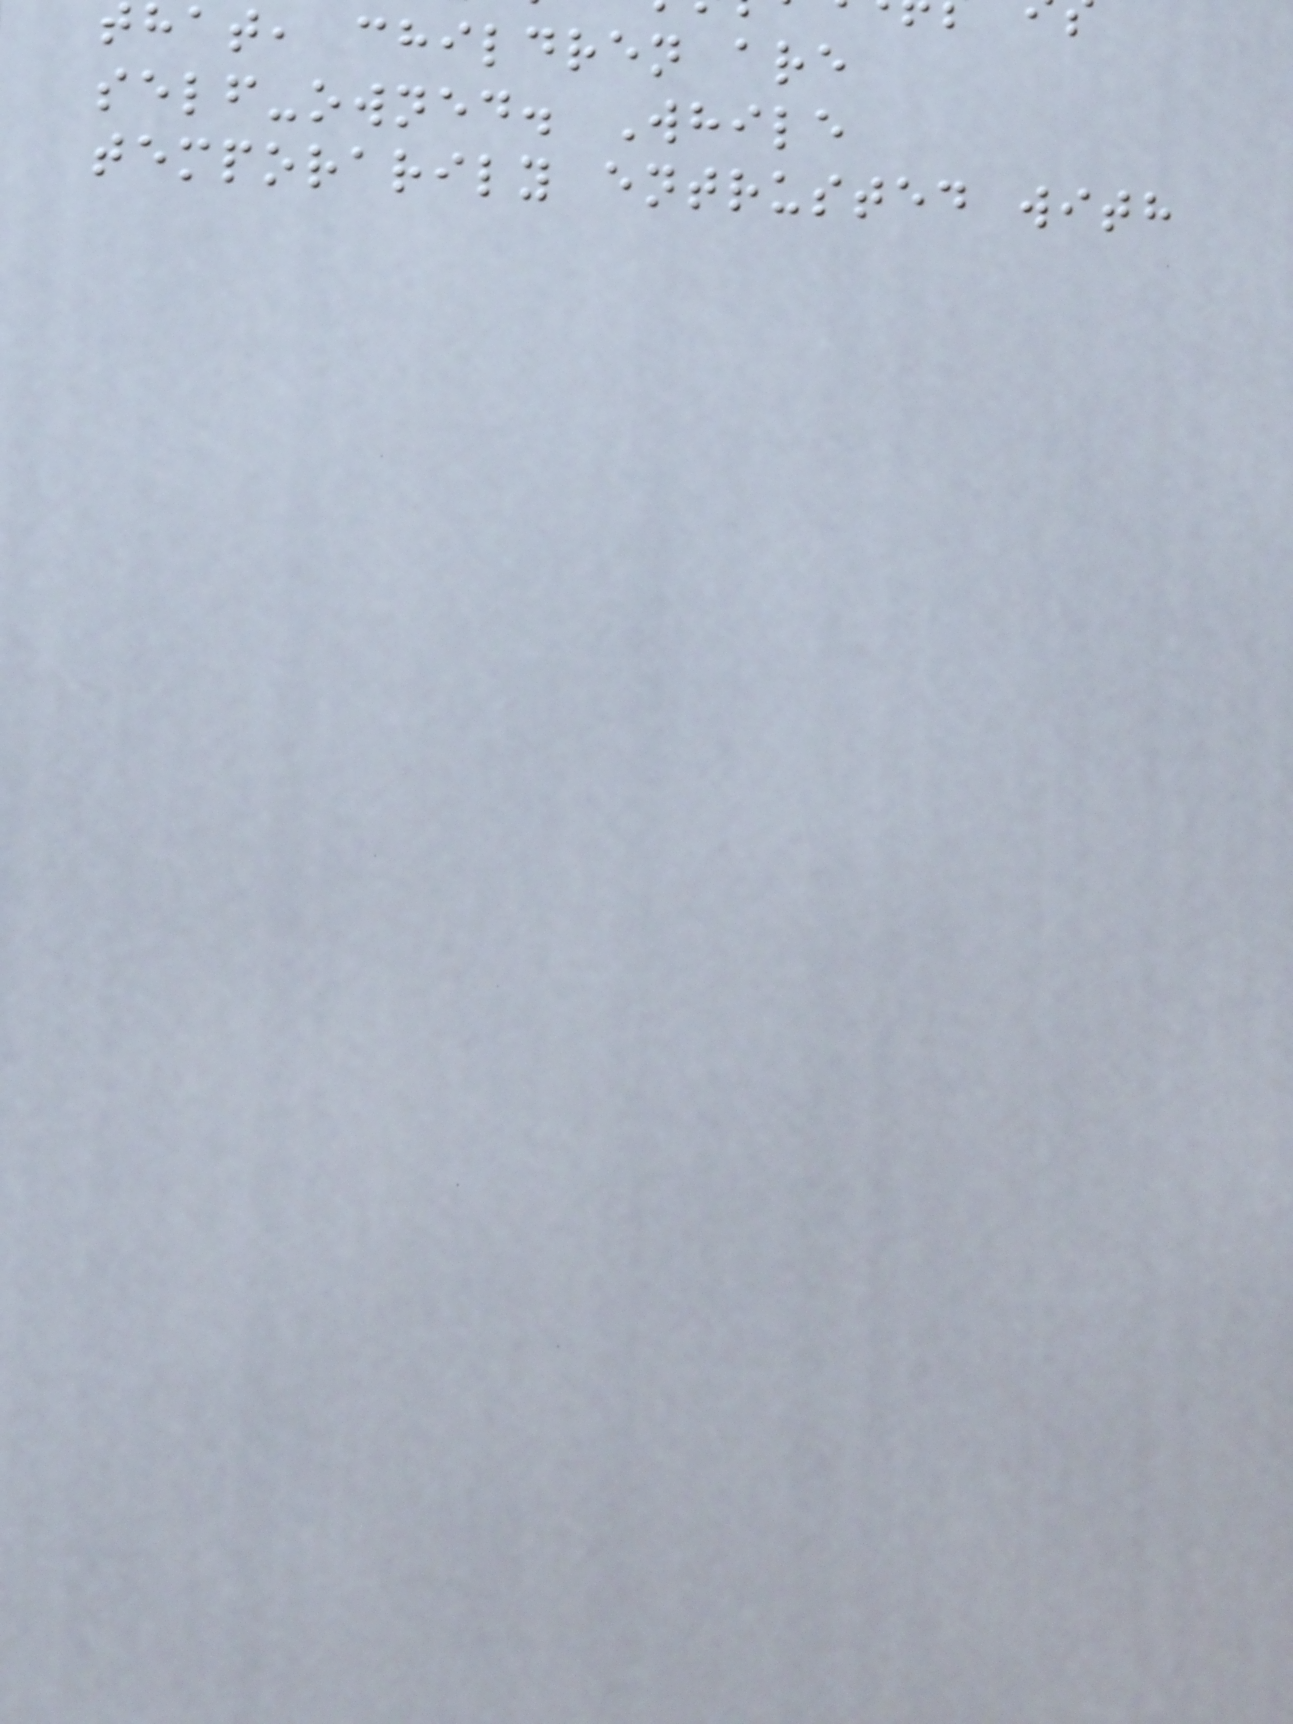hat, children are
self-owned. While
temporarily entrusted with
